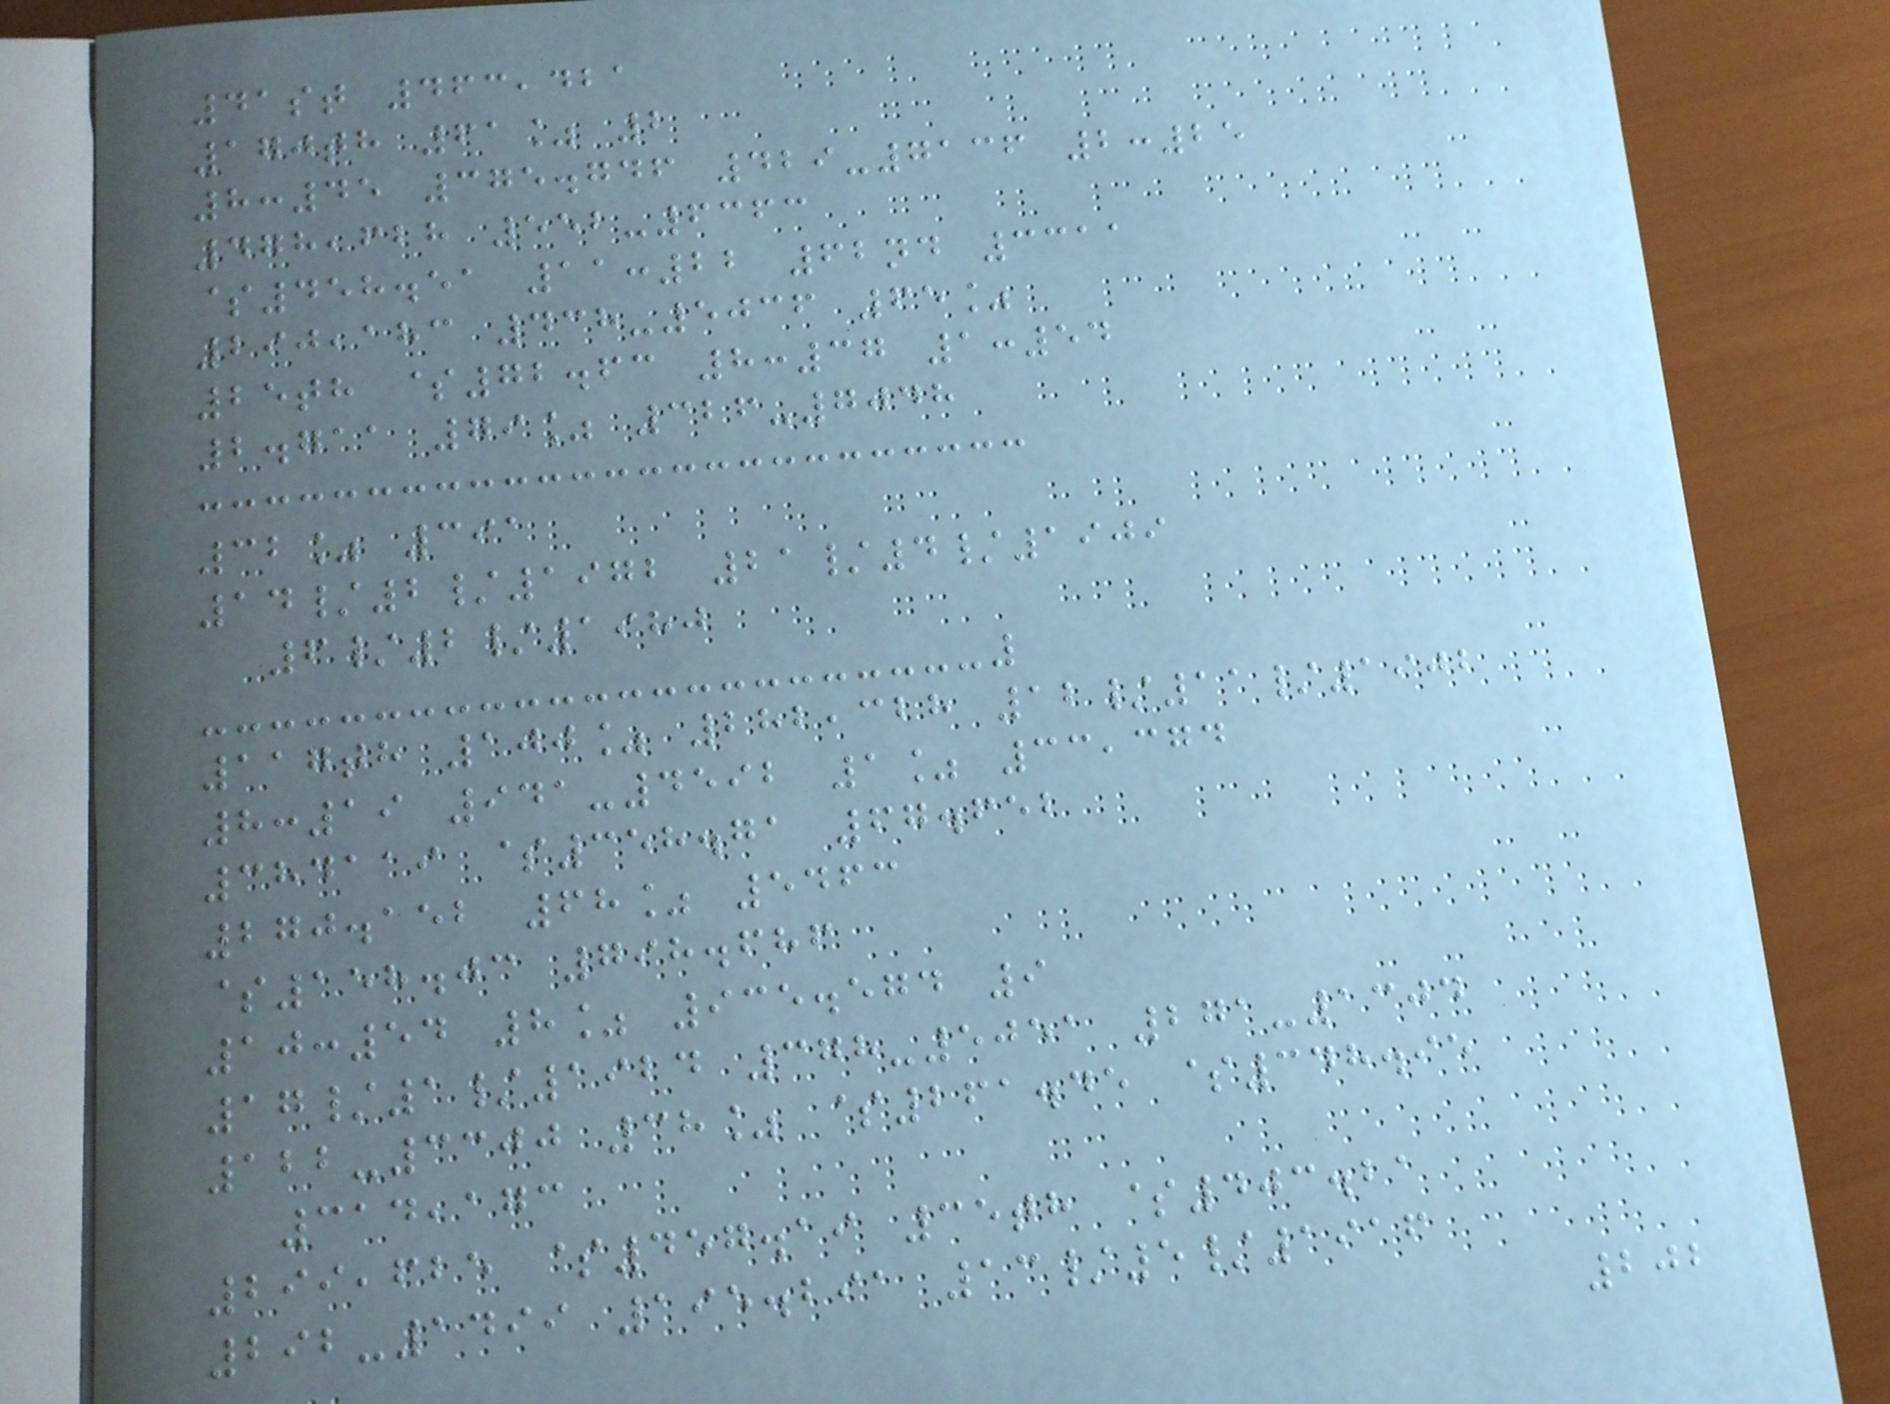41st 463,421
170th 61% 2
8:45 375.746 429-7136 2:25
478,628 552-6363
$458.51 11:22 62nd 3311
290,183 438-5036 65%
25th $72.63 8:37 1:54
2.711 79% 326-7048
32% 391
14/2/1972 21/4/1909
6/2/1980
117th 100% 282,328 12/11/1902
8:19 941-4592 1% 33,374
384119 $358.71 67.652
270.152 68% 5463
$158.03 798.686
10:54 8% 935.574 9
17/1/1924 378-5051 271-1304
122-3300 38% $261.45 $348.95
314,173
299,625 $457.19 35th $403.21
292-1499 195.291 13/5/1916
202
